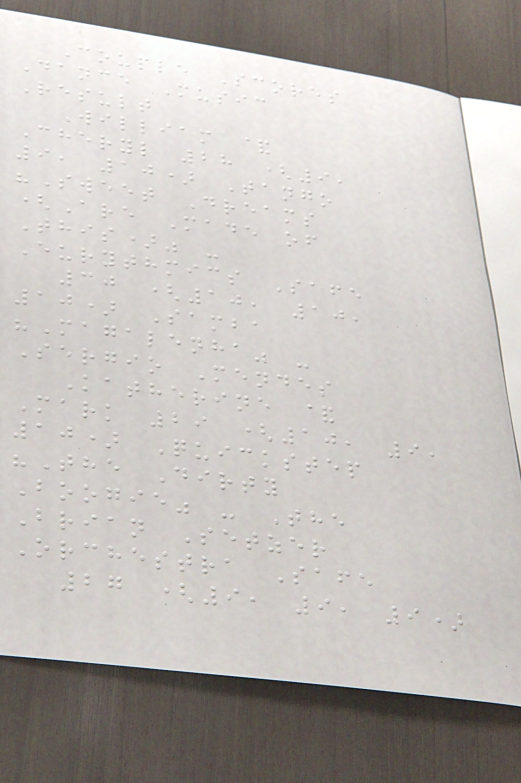Couple Scores
Dance Music
Result
William &
Cheryl 28 (9,
9, 10) Tango
"Sweet Dreams
(Are Made of
This)" -
Eurythmics Safe
30 (10, 10,
10) Samba
"Magalenha" -
Sergio Mendes
Katherine &
Mark 29 (10, 9,
10) Quickstep
"The Dirty
Boogie" - The
Brian Setzer
Orchestra Safe
27 (9, 9, 9)
